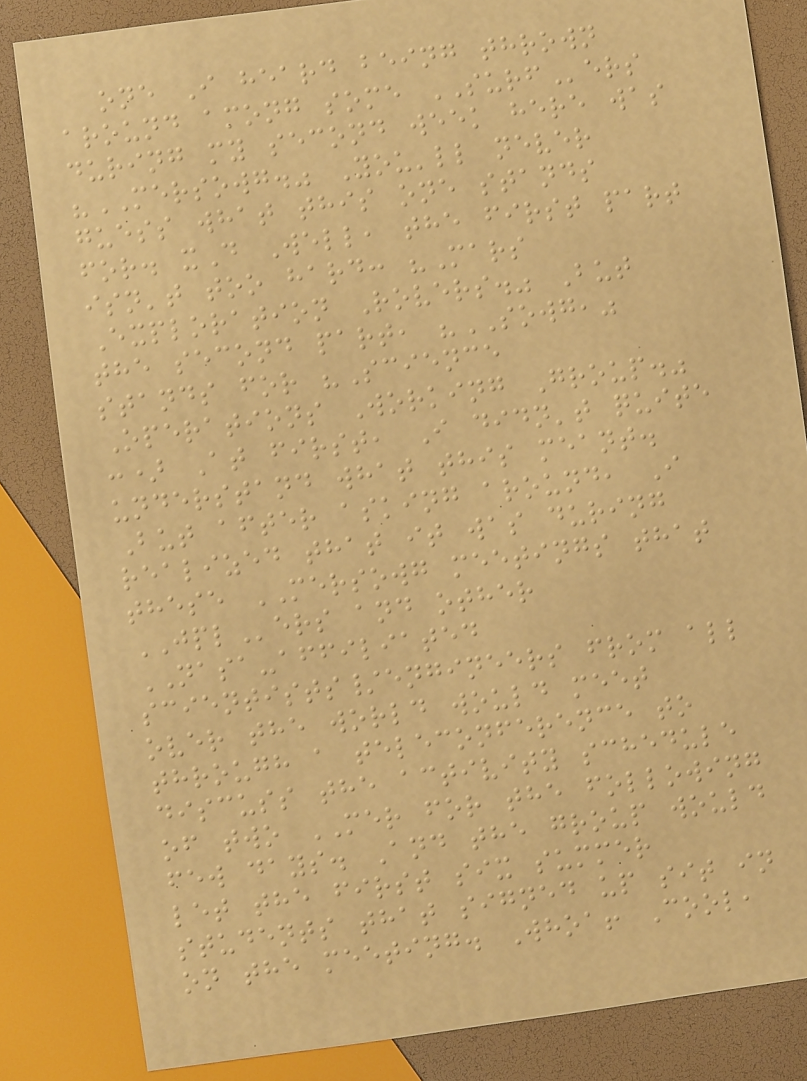one I heard being thrown
around among some SURFers
during my second week here was
"MERSOWG." You'll never
guess what this one stands
for. xD Well, the first part
isn't too hard: "Mars
Exploration Rovers." But
the second part, "SOWG,"
stands for "Science
Operations Working Group."
:) At first, I didn't quite
understand what this meant.
But after asking around, I
realized that it was during
these MERSOWG meetings that
JPLers and other
NASA-affiliated
scientists/engineers from all
over the world would meet
through a teleconference to
discuss the activity schedule
of two MER for the following
few days. And the group would
let the first six summer
students that signed up sit in
on the meeting. Whoa! Cool,
